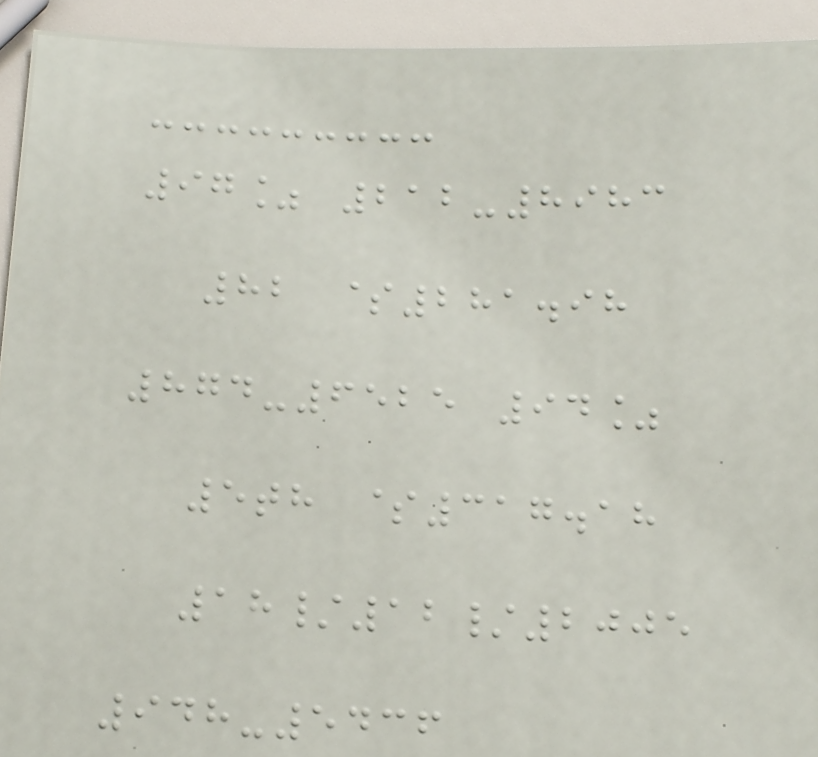97% 212-8983
82 $281.98
874-6525 94%
5th $317.18
18/12/2005
948-5436
